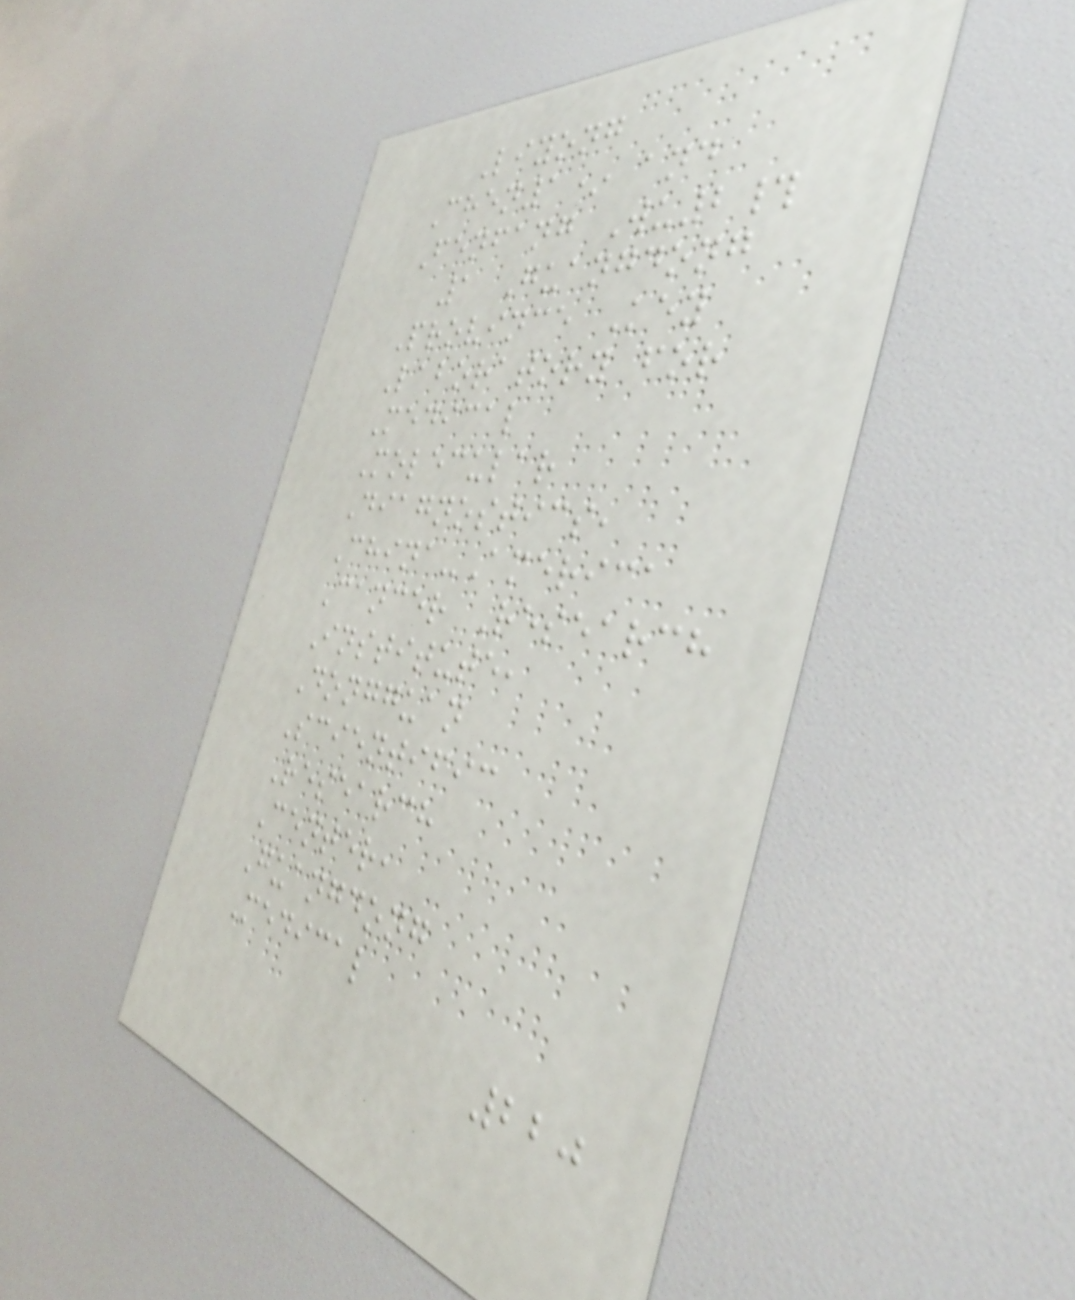Liyong
Chen1* and
Fenfang Wu2#
1 Guangdong
Province Key
Laboratory for
Medical
Molecular
Diagnostics,
China-America
Cancer Research
Institute,
Dongguan
Scientific
Research
Center,
Guangdong
Medical
220
